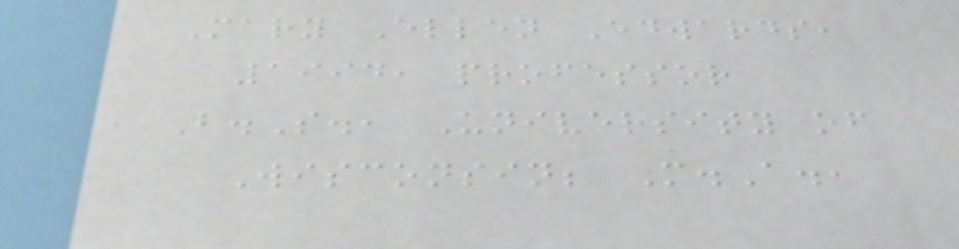Mary Ellen Edwards,
1994, professor
B.S., University of
Wisconsin; M.A.,
